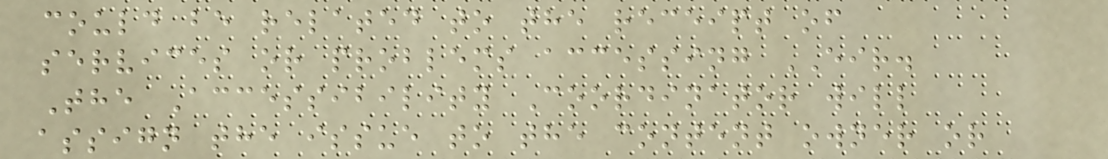could be related to the receipt of
services or problems accessing EIR.
The Accessibility Coordinator will
assign the issue to the content owner or
